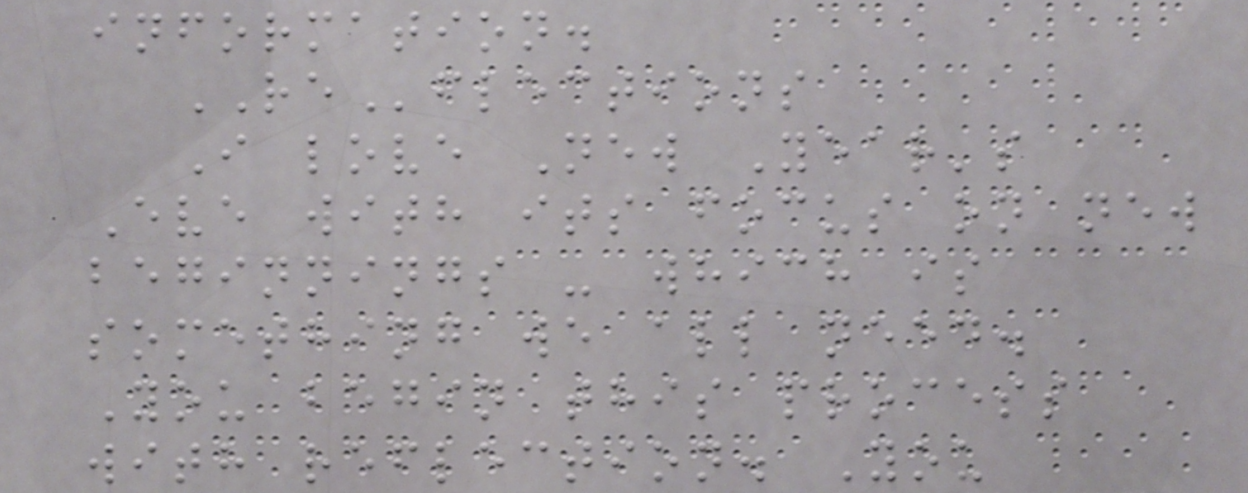information.
REflections
I love New Year's
Eve with its focus on new
beginnings - which is
something we all need.
You begin this process
with reflection. You
